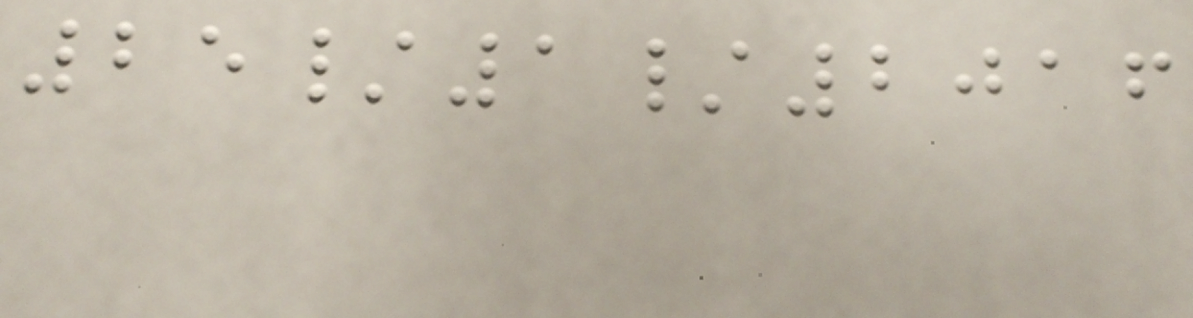25/1/2016
